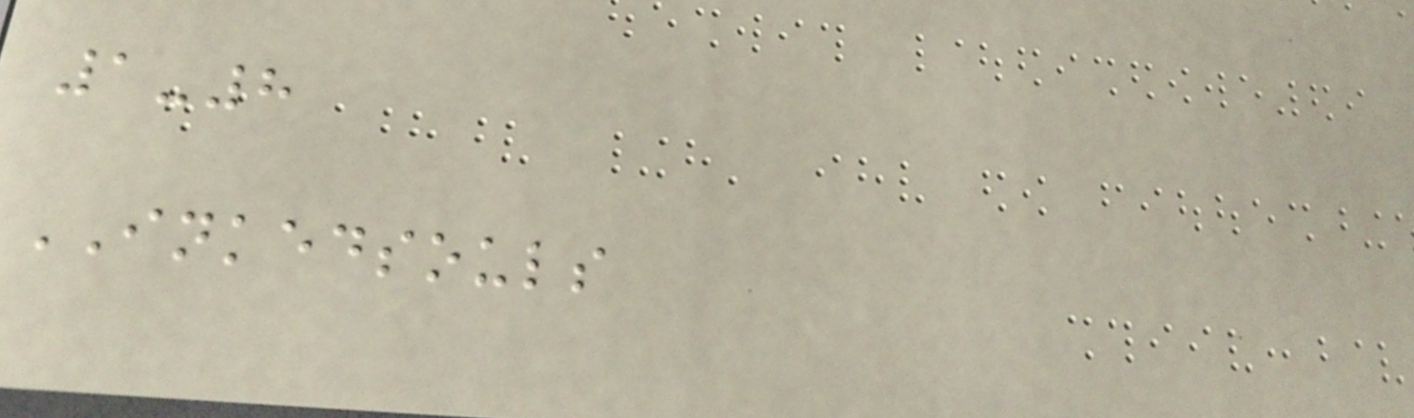1-8
INKEDSOULS
